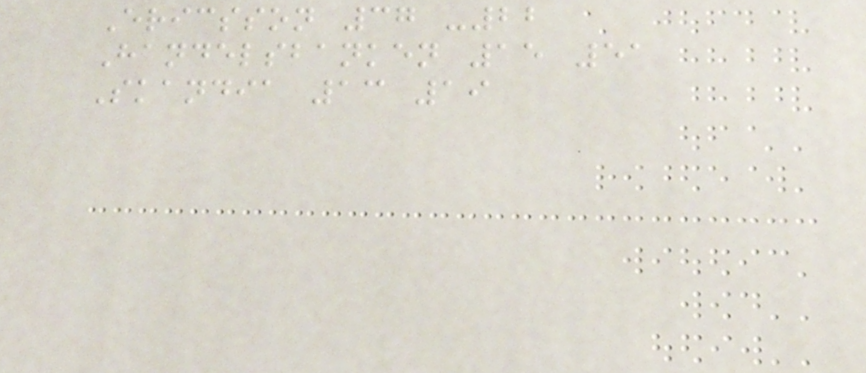Ericsson 37 -22
Handelsbanken 15 51
Skandia 13 19
